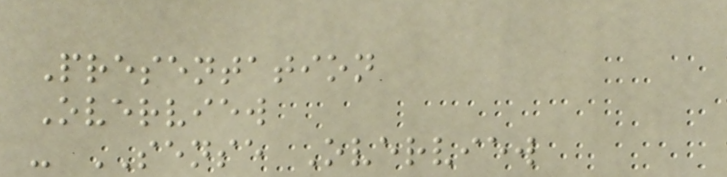Presentation
Overview
- SENSE Overview
